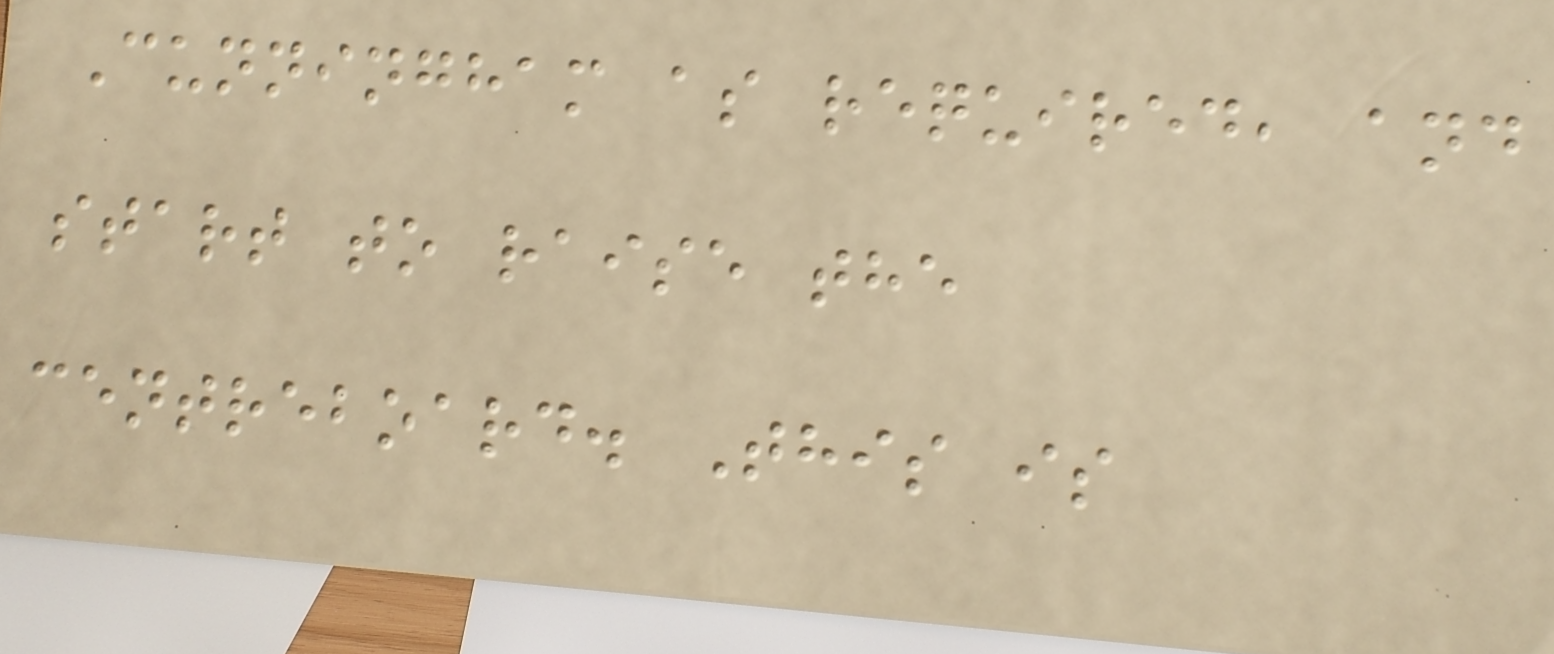Cunningham as required, and
start to raise the
centreboard. This is
